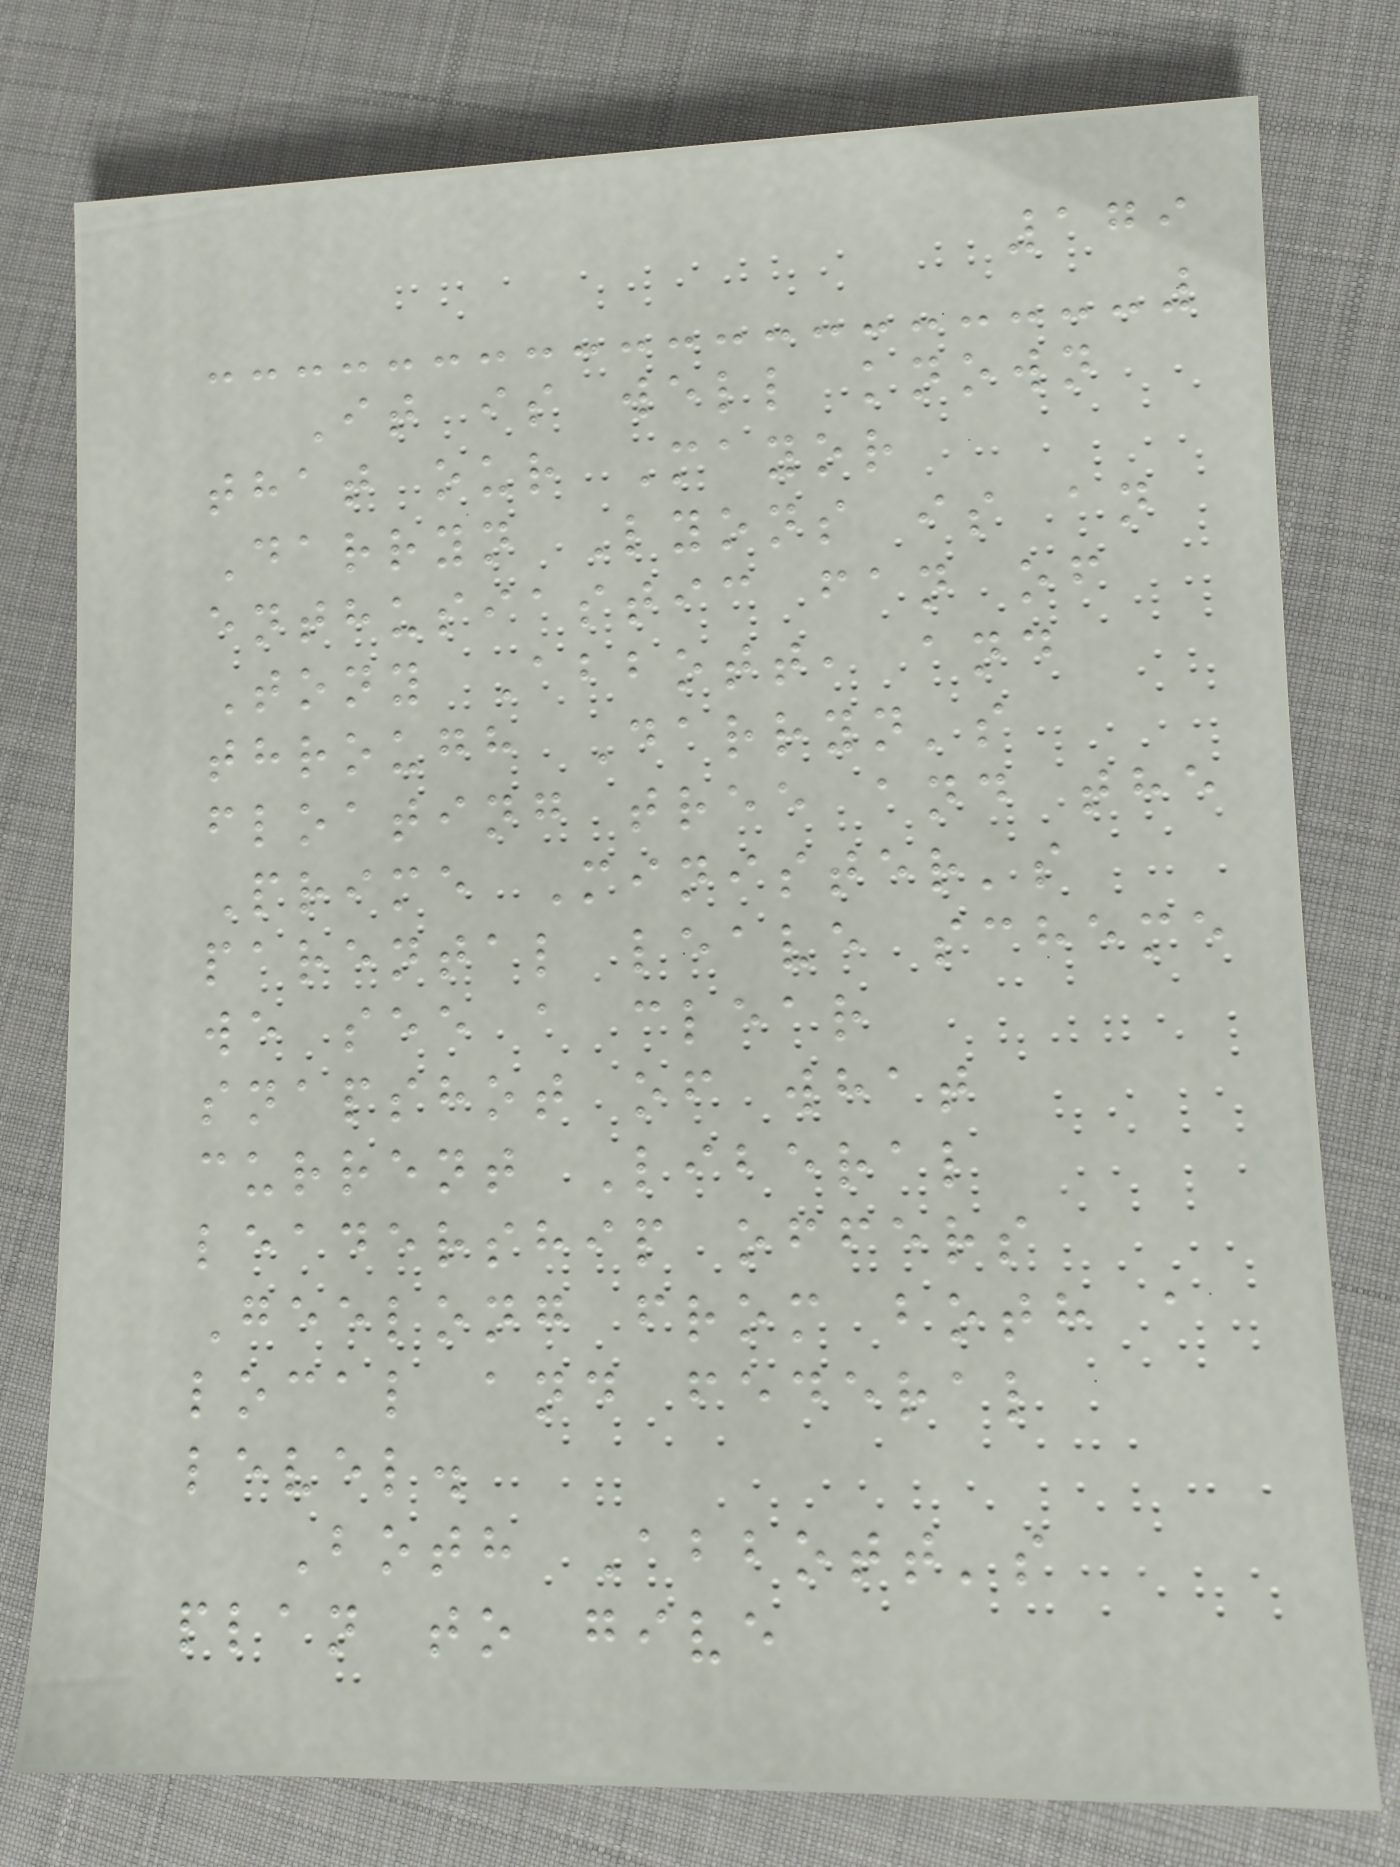179
It is well known
that our Mayor
Darryn Lyons is an
enthusiastic fan of
Tony Abbott, and
through Darryn's
floating tree and the
Prime Minister's
parental leave scheme
we see a clear
snapshot of what
current Liberal
leadership offers
Geelong from both a
local and federal
level.
Both Abbott's
plan to give
